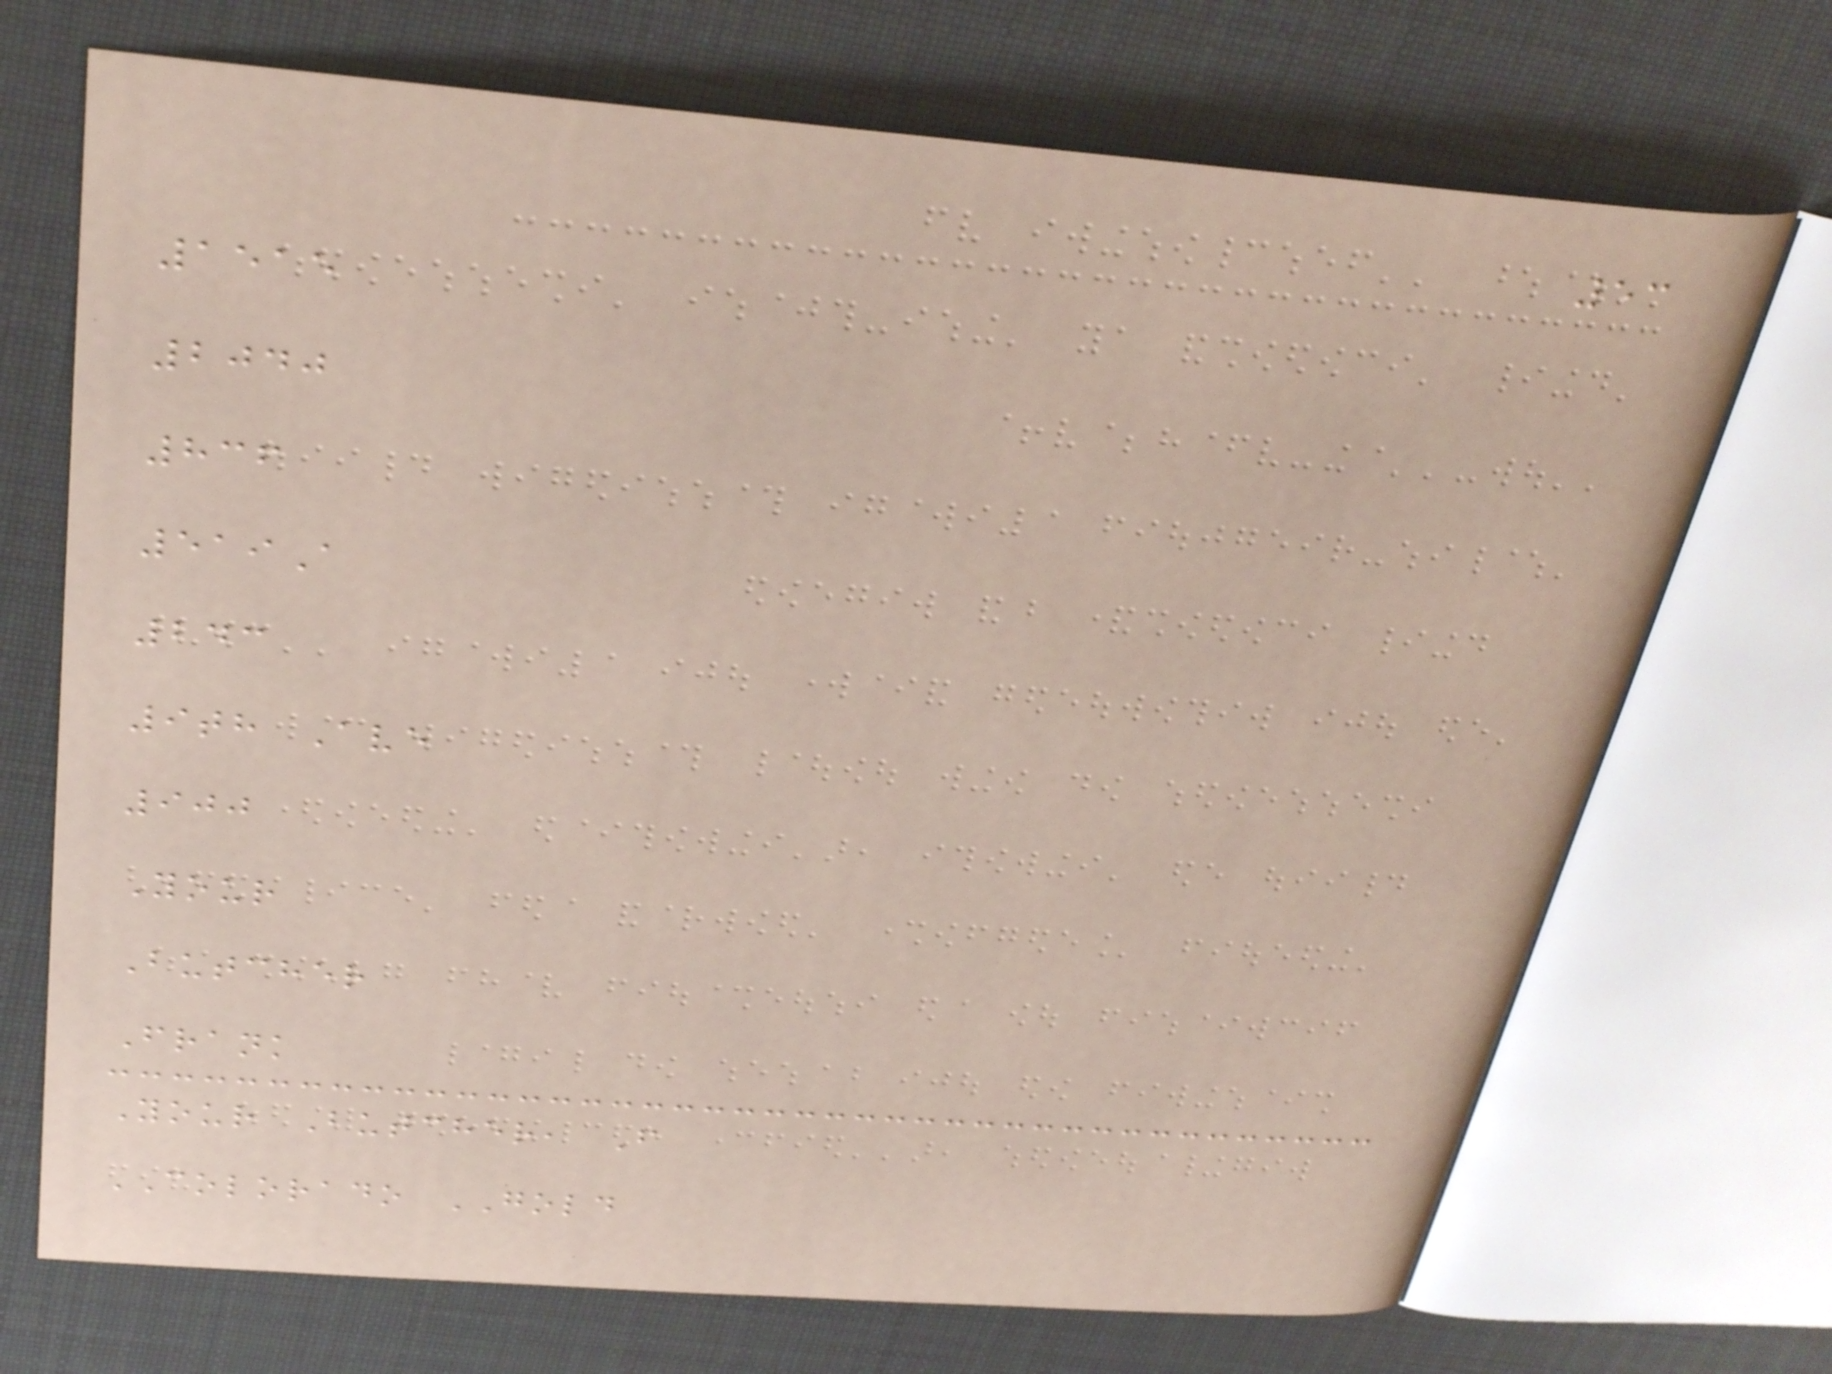53
1515
2040
836
519A
243
9th Ave
900
Your
Butcher
Frank
Your Butcher, F
COLORADO GOLD
